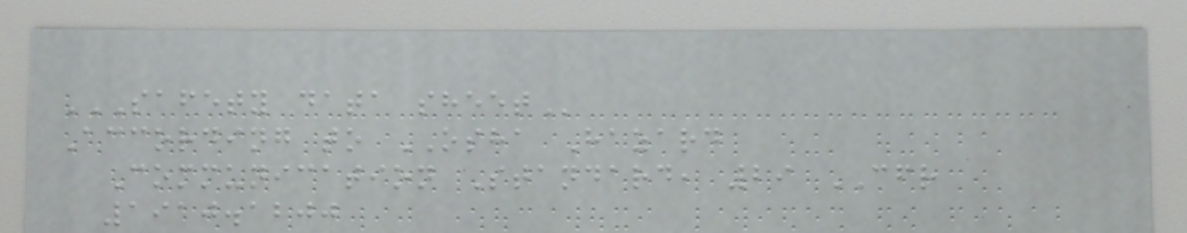SAFETY DATA SHEET
According to OSHA Hazard
Communication Standard, 29 CFR
1910.1200
